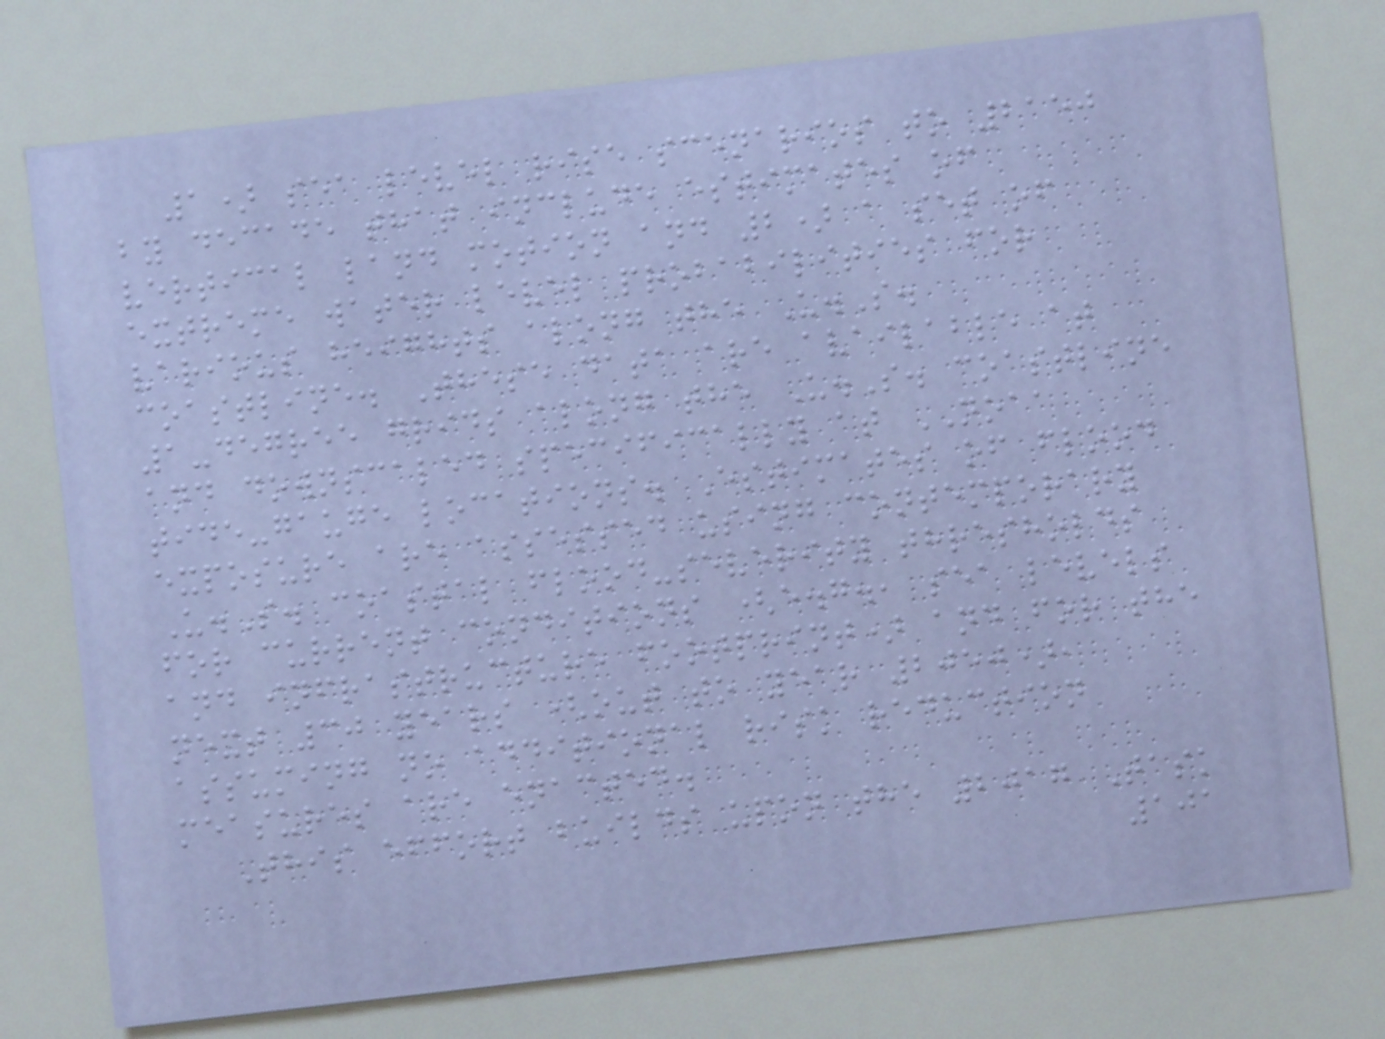1) sea level rise scenarios to 2150
by decade that include estimates of
vertical land motion and 2) a set of
extreme water level probabilities for
various heights along the U.S.
coastline. These data are available at
1-degree grids along the U.S. coastline
and downscaled specifically at NOAA
tide-gauge locations. Estimates of flood
exposure are assessed using contemporary
U.S. coastal flood-severity thresholds
for current conditions (e.g., sea levels
and infrastructure footprint) and for the
next 30 years (out to year 2050),
assuming no additional risk reduction
measures are enacted.
This effort builds upon the 2017 Task
101
